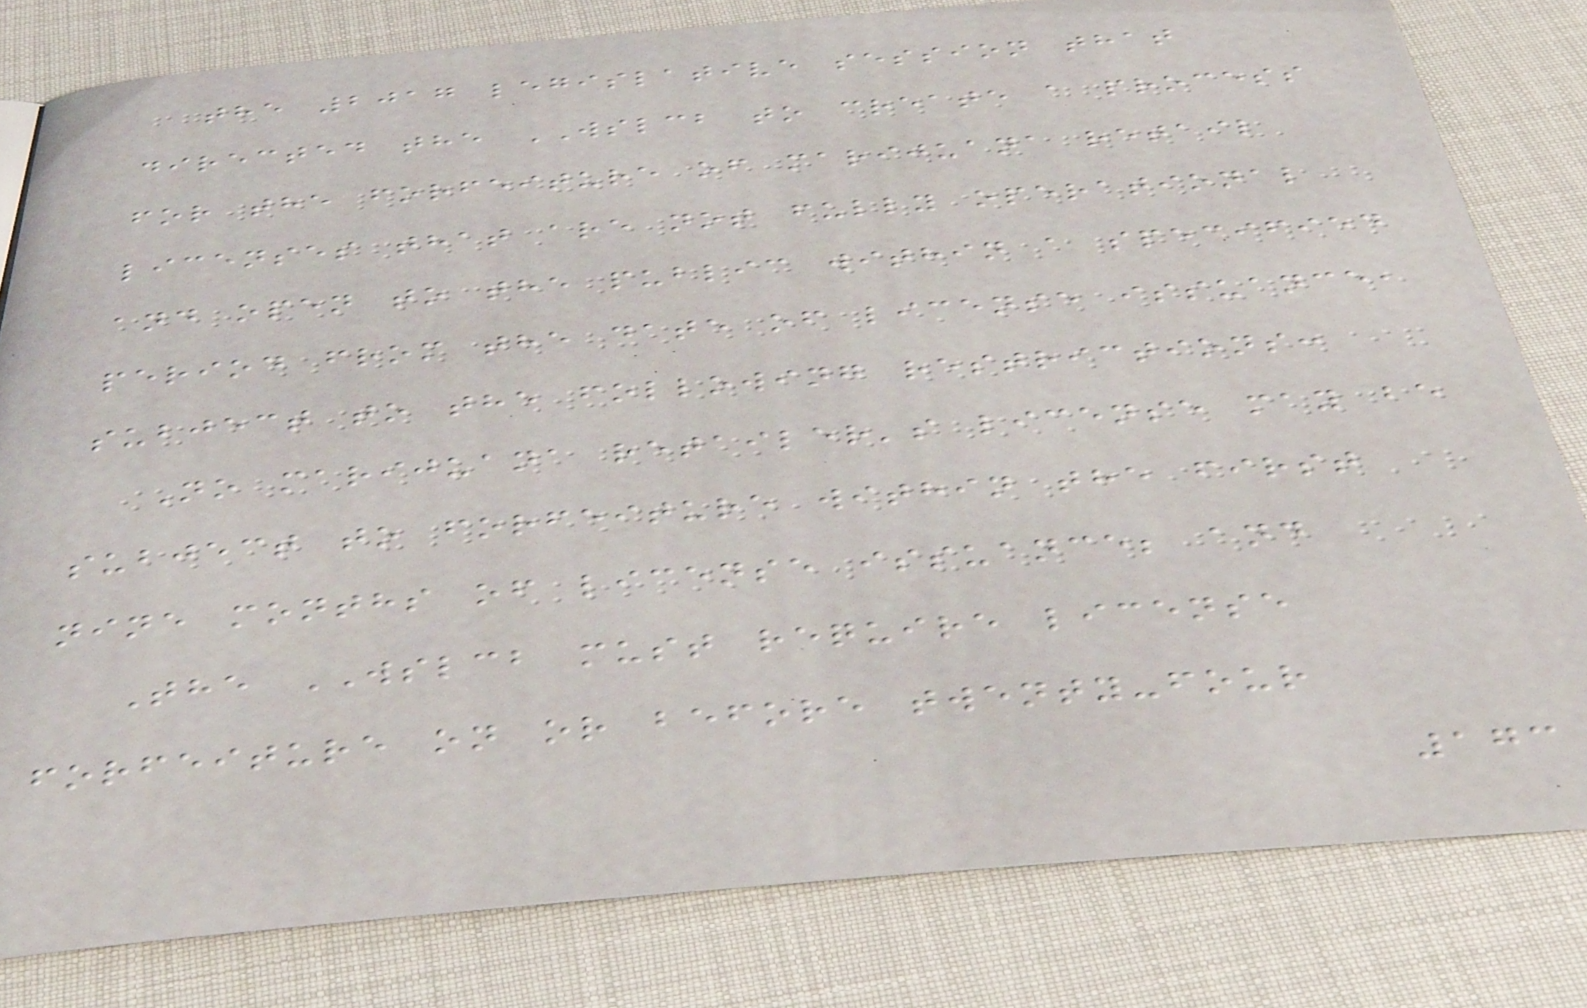the 2017 legislative session that
directed the WSLCB to create a process
for the forfeiture of marijuana retail
licenses that are not fully operational
and open to the public within a specified
period from the date of license issuance,
subject to the following restrictions:
No marijuana retailer's license may be
subject to forfeiture within the first
nine months of license issuance; and
The WSLCB must require license
forfeiture on or before twenty-four
173
